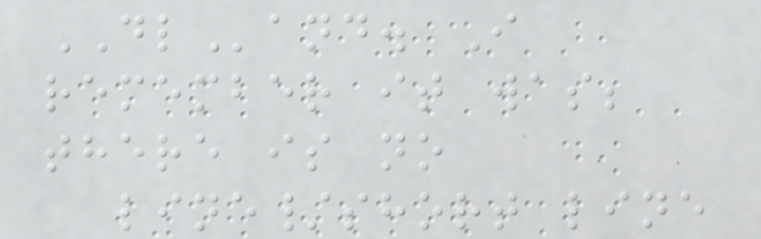DLand. I
remember it was;
there is no
line/short line
